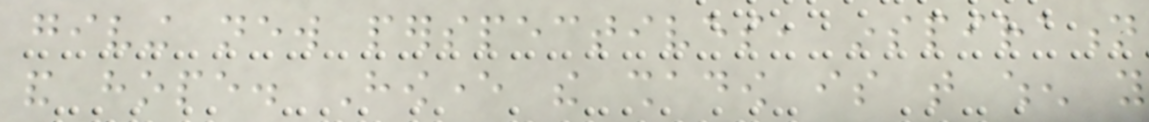giving new perspectives, inspiration
and hope. However the shadow is that when you
